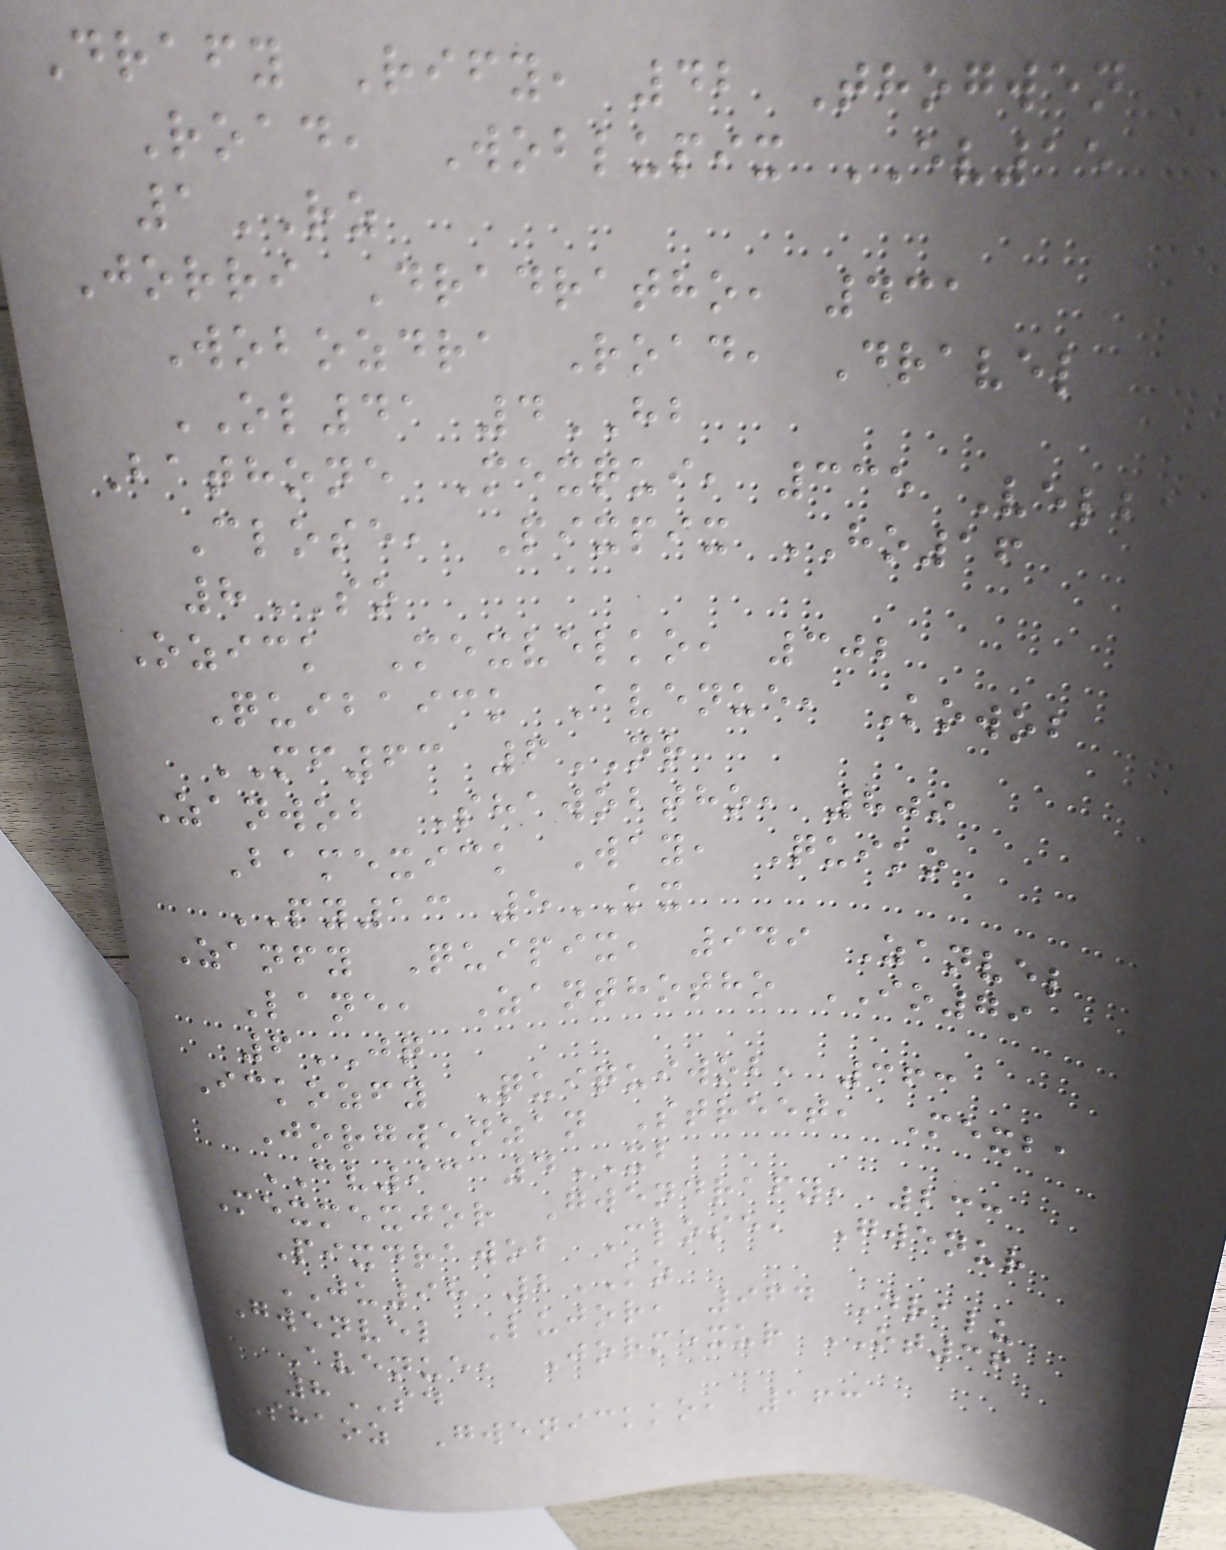Drafy Rify, 42 Thogwen
Road, Woblupix EV15
1RZ
Jorri Dradratho, 431
Wobozdra Road, Dravel
OL41 4HB
Bathone Mexqui, 335 Velba
Close, Pixpix HO16
8SO
Ozick Mexvelko, 302
Quibaick Avenue, Kowob
MF63 6NR
Zanwob Shawobtho, 809
Bamexick Way, Quiko
PY13 5KX
Zanfy Quipix, 949 Zanvel
Lane, Zanthotho IO79
6JQ
Ickozfy Quiquiwob, 363
Jorgwenzan Street, Mexba
CV93 4XB
Mexmexjor Gwendrafy, 233
Pixdrawob Close, Gwenur
JU98 2KZ
Gwenvel Lujor, 964 Dralu
Avenue, Jormexur OT36
8SD
Shaoz Gwenickko, 163
